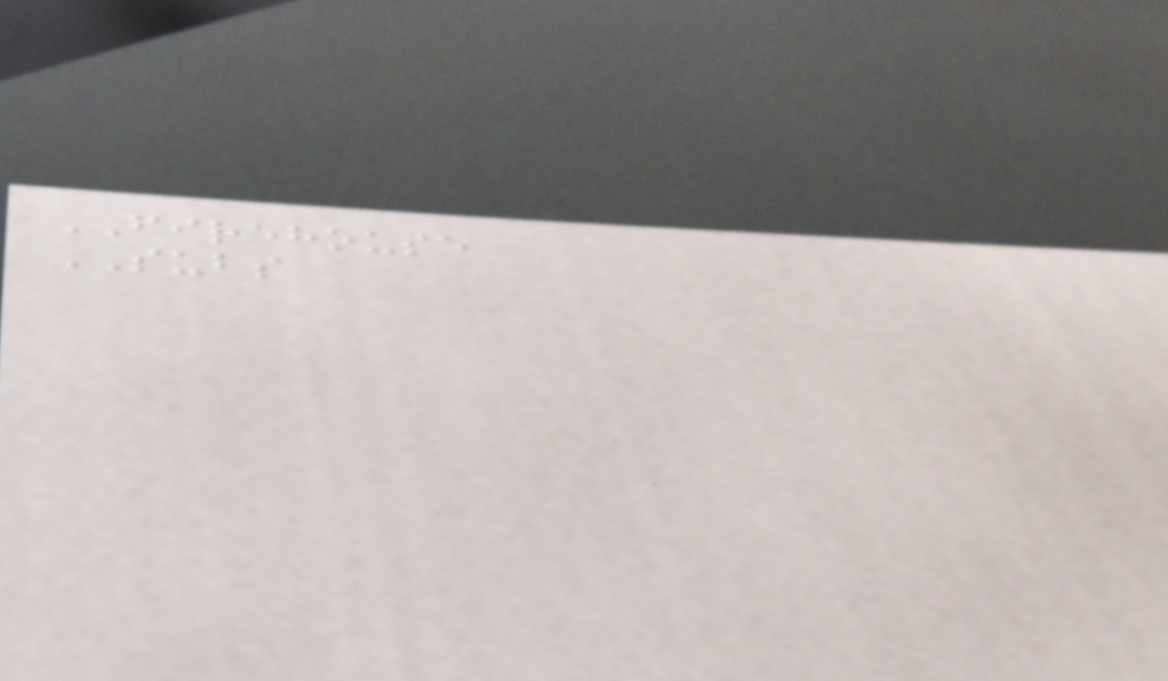FIREHOUSE
SUBS
